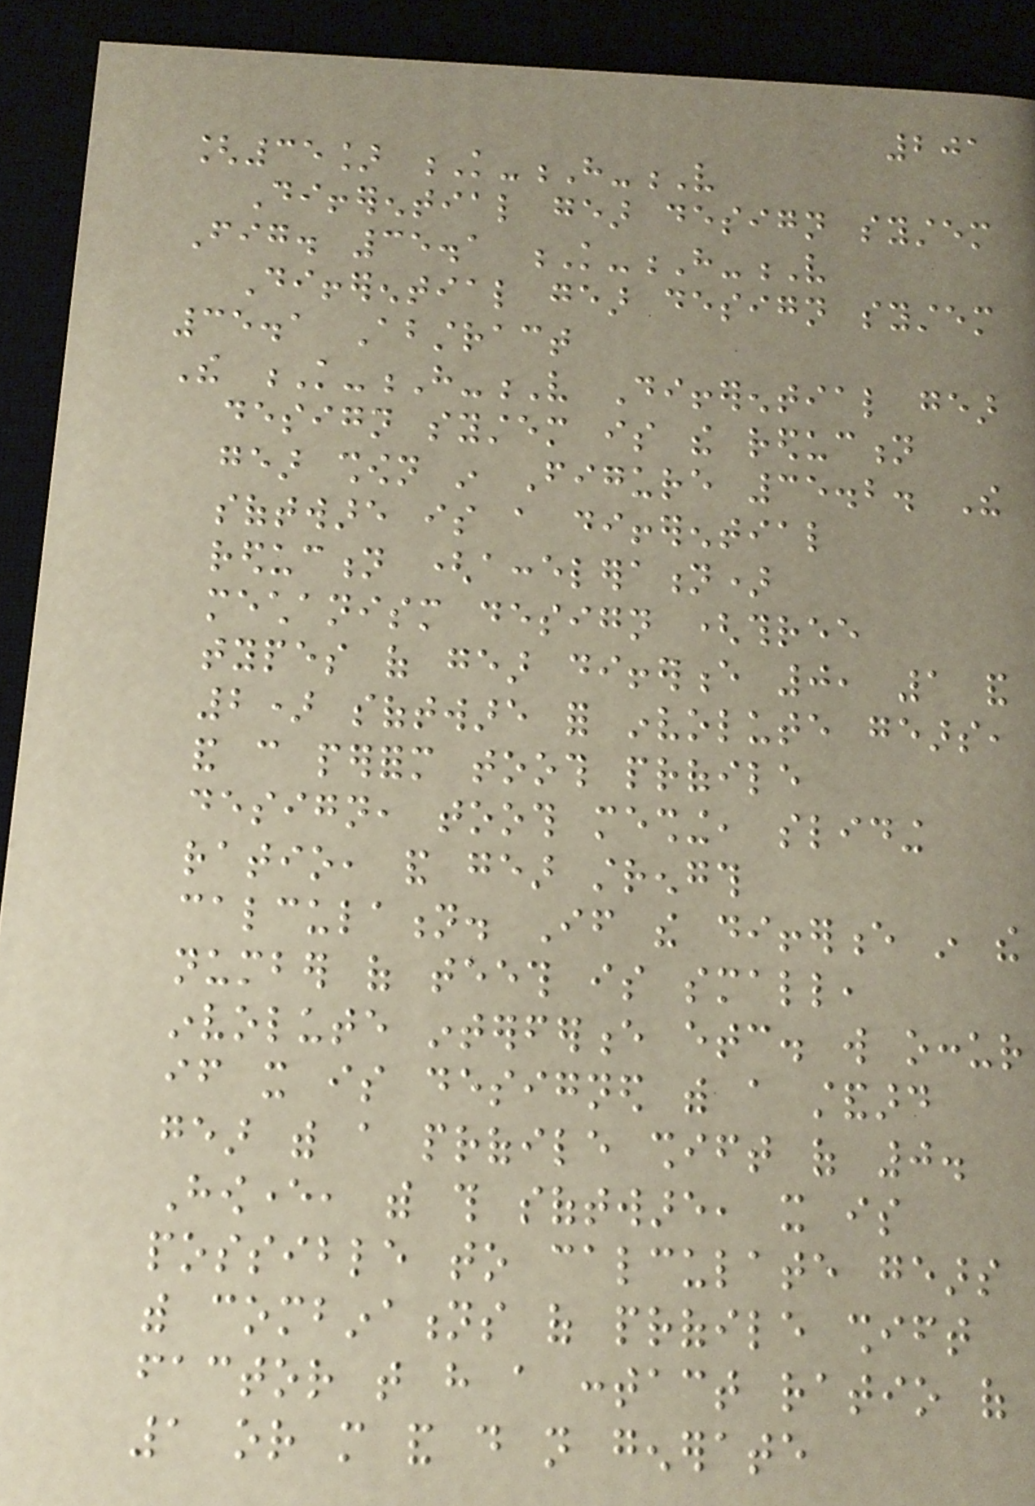201
[35] K-H-V
Differential gear design system
Fig. 35.1 K-H-V
Differential gear design system
35.1 Abstract
The K-H-V Differential gear
design system is the reduction
gear shown in Figure 35.2. The
software is a differential
reduction (acceleration)
mechanism design (three
types of gear difference 0, 1 and
2) software for involute gears,
and can perform tooth profile
design, tooth meshing, sliding
ratio, and gear strength
calculation. If the difference in the
number of teeth is small,
involute interference etc. will occur
if it is designed with a standard
gear with a profile shift of 0.
However, with this software, it is
possible to calculate gears
with combinations of profile shift
factor that have a contact ratio of
1 or more and do not generate
